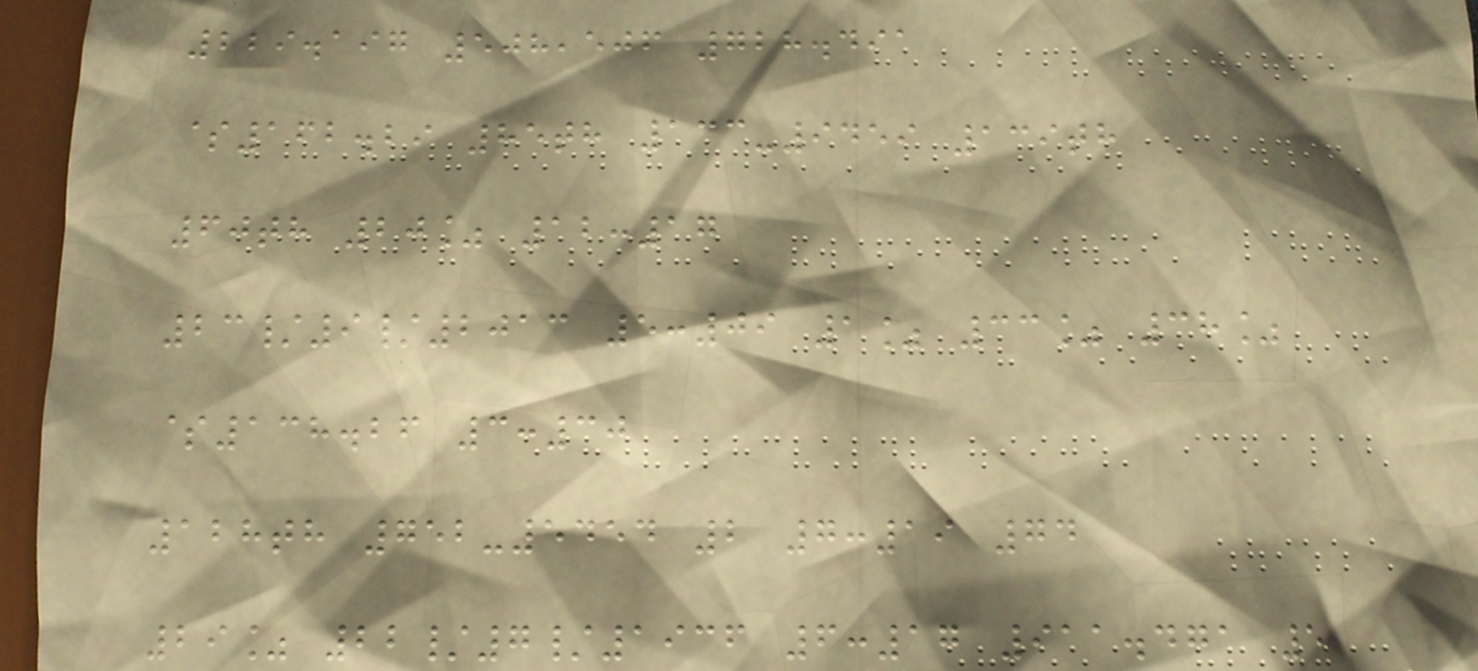229.197 508,506 728.491
$162.29 85th 133-9459 139th
60th 20% 12:17
23/9/2013 5:09 1% 33% 38%
$138.26 3:30
128th 752-5454 2 7:19 74
29% 22/7/1936 6:17 911.471 5
